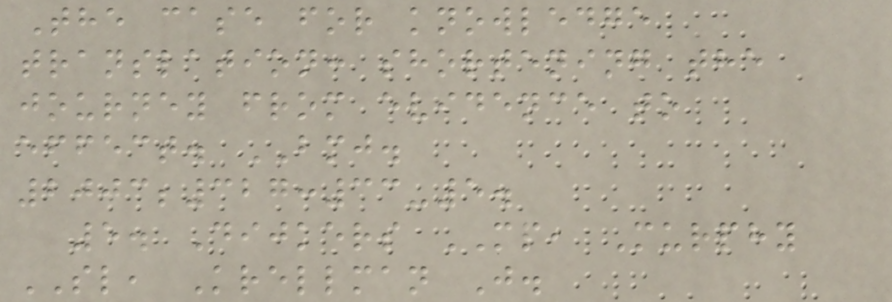The case for knowledge
translation: shortening the
journey from evidence to
effect. BMJ.
2003;327:33-5.
5. Dijkers MP, Murphy
SL, Krellman J.
